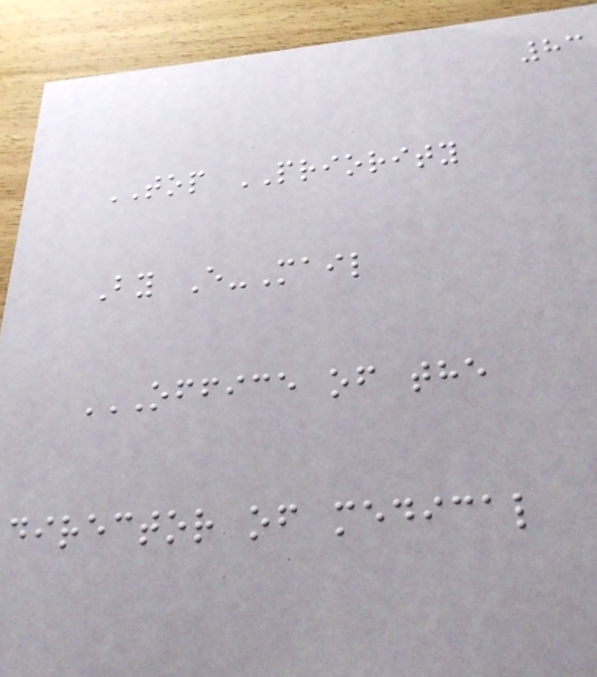83
TOP PRIORITY
By E-Mail
OFFICE OF THE
DIRECTOR OF MEDICAL
